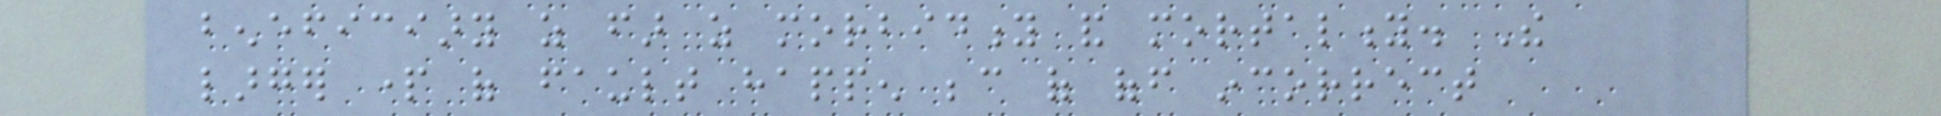beneficiary as far as morbidity and mortality. The
larger part of fault happen because of off incorrect
